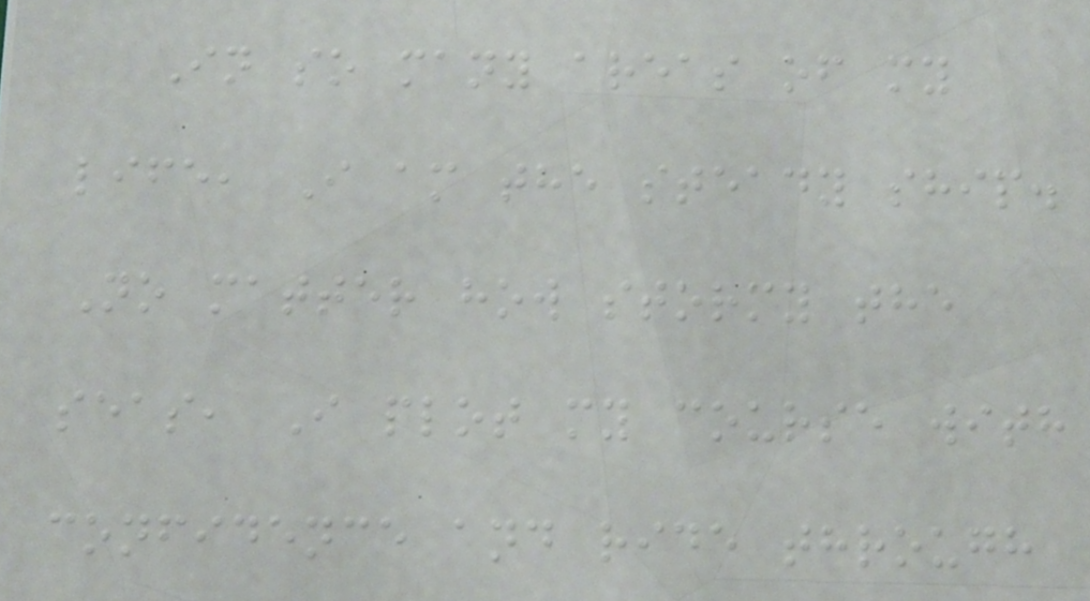In so many areas of my
life, I am the steady ship.
No matter how stormy the
seas, I plot my course with
confidence and ride through
